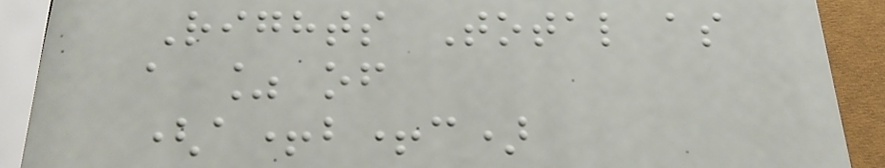Rights Total as
a % of
(a+b+c)
